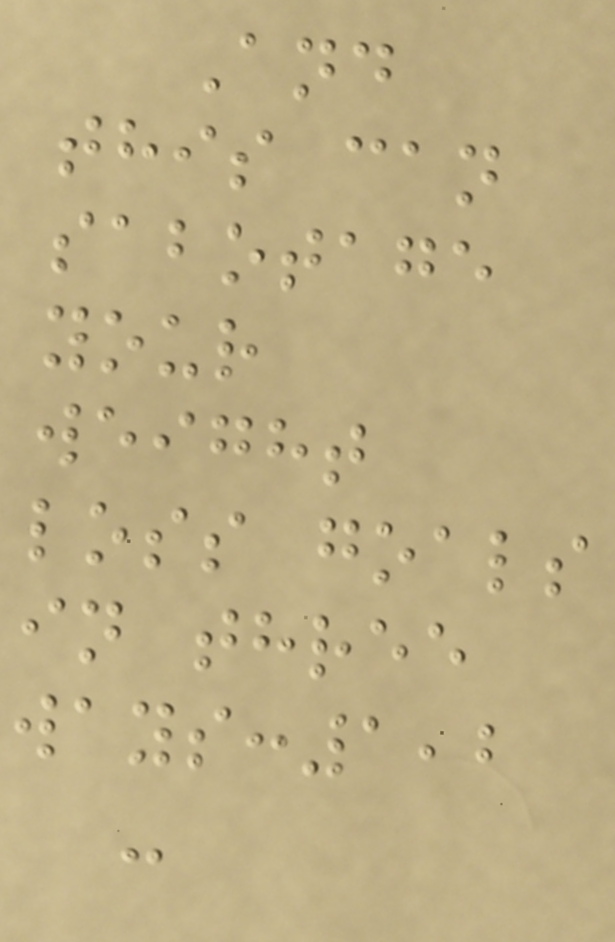And
this can
sabotage
your
weight
loss goals
in three
ways:1,2
-
